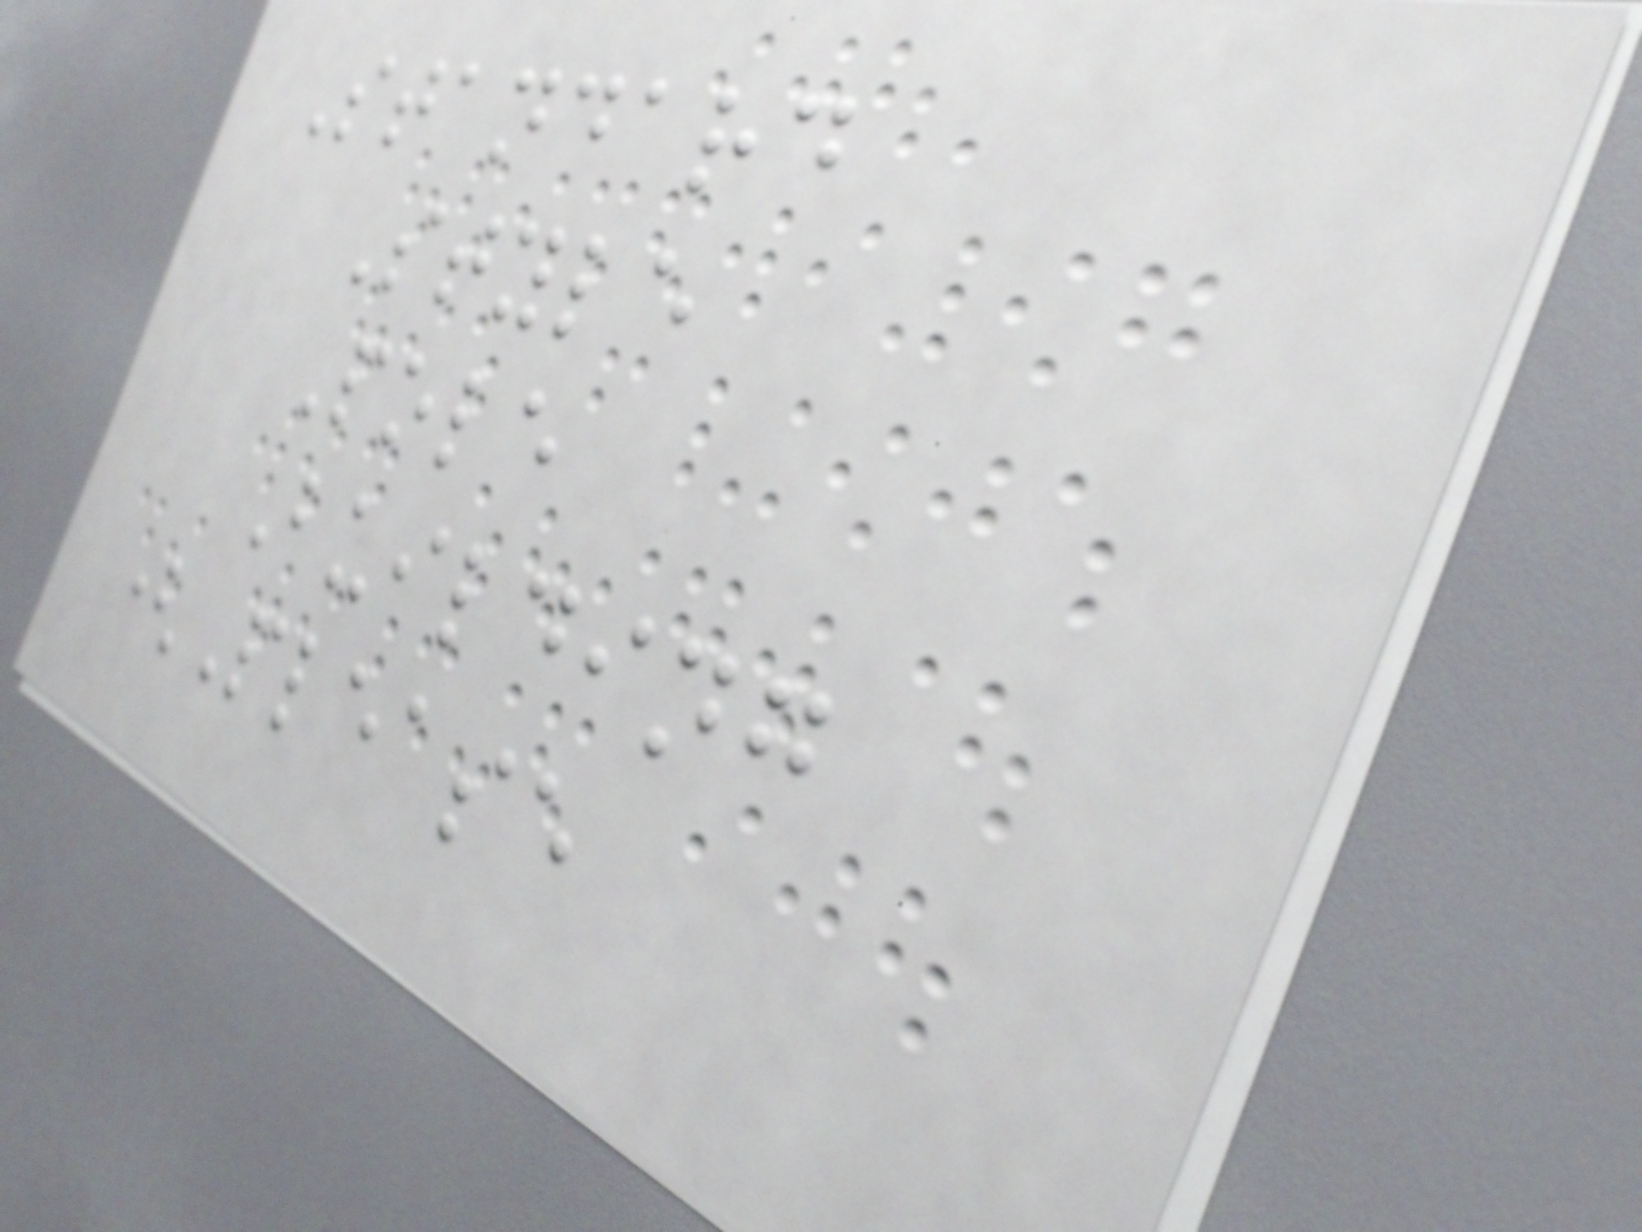Standard
Style
Pole
Building
(Please
